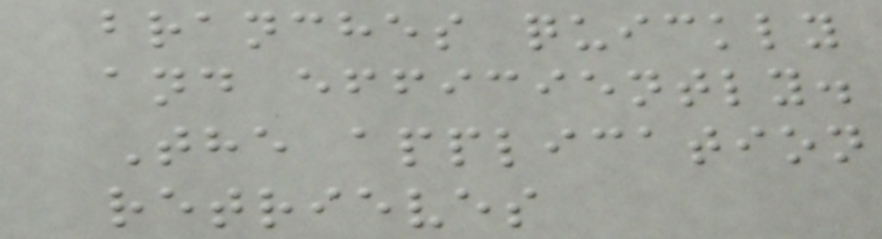branches quickly
and efficiently.
The application
retrieves
